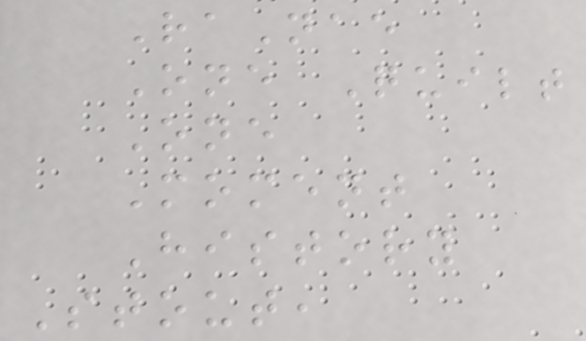RaNae
One Quilt
One
Moment
History
Stout,
